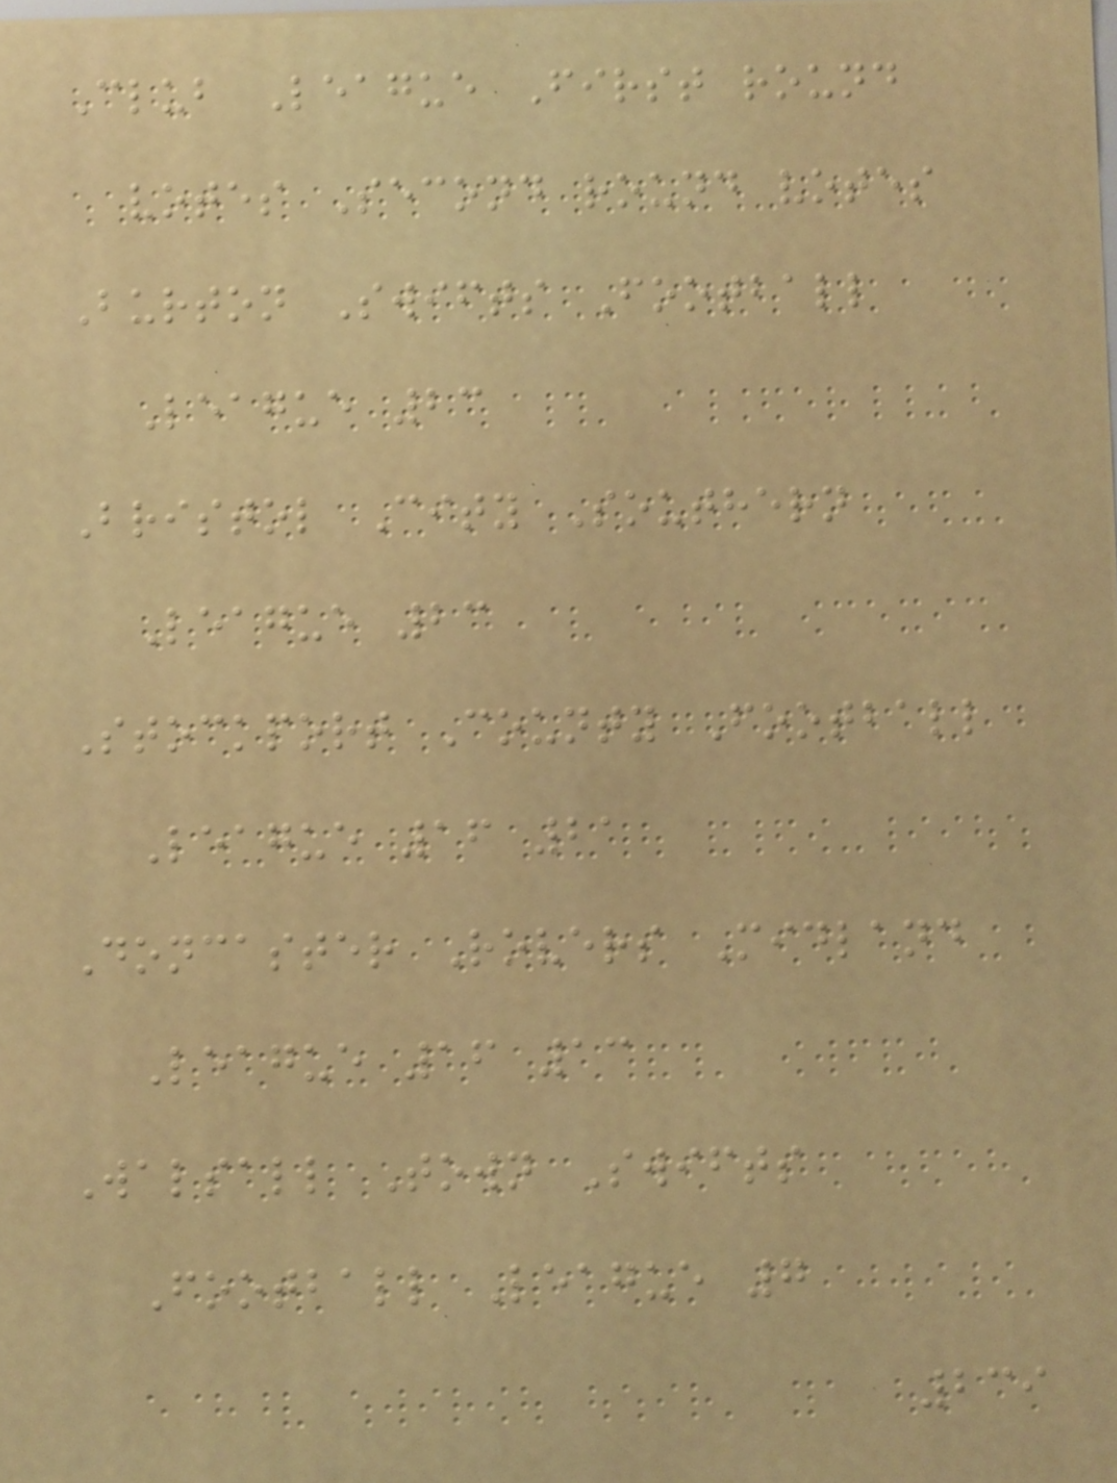Club League First round
votes Second round votes
Burton Swifts Football
League 23
Bristol City Southern
League 23
Stockport County Football
League 16 21
Doncaster Rovers Midland
League 16 13
Walsall Town Swifts
Football League 7
239
